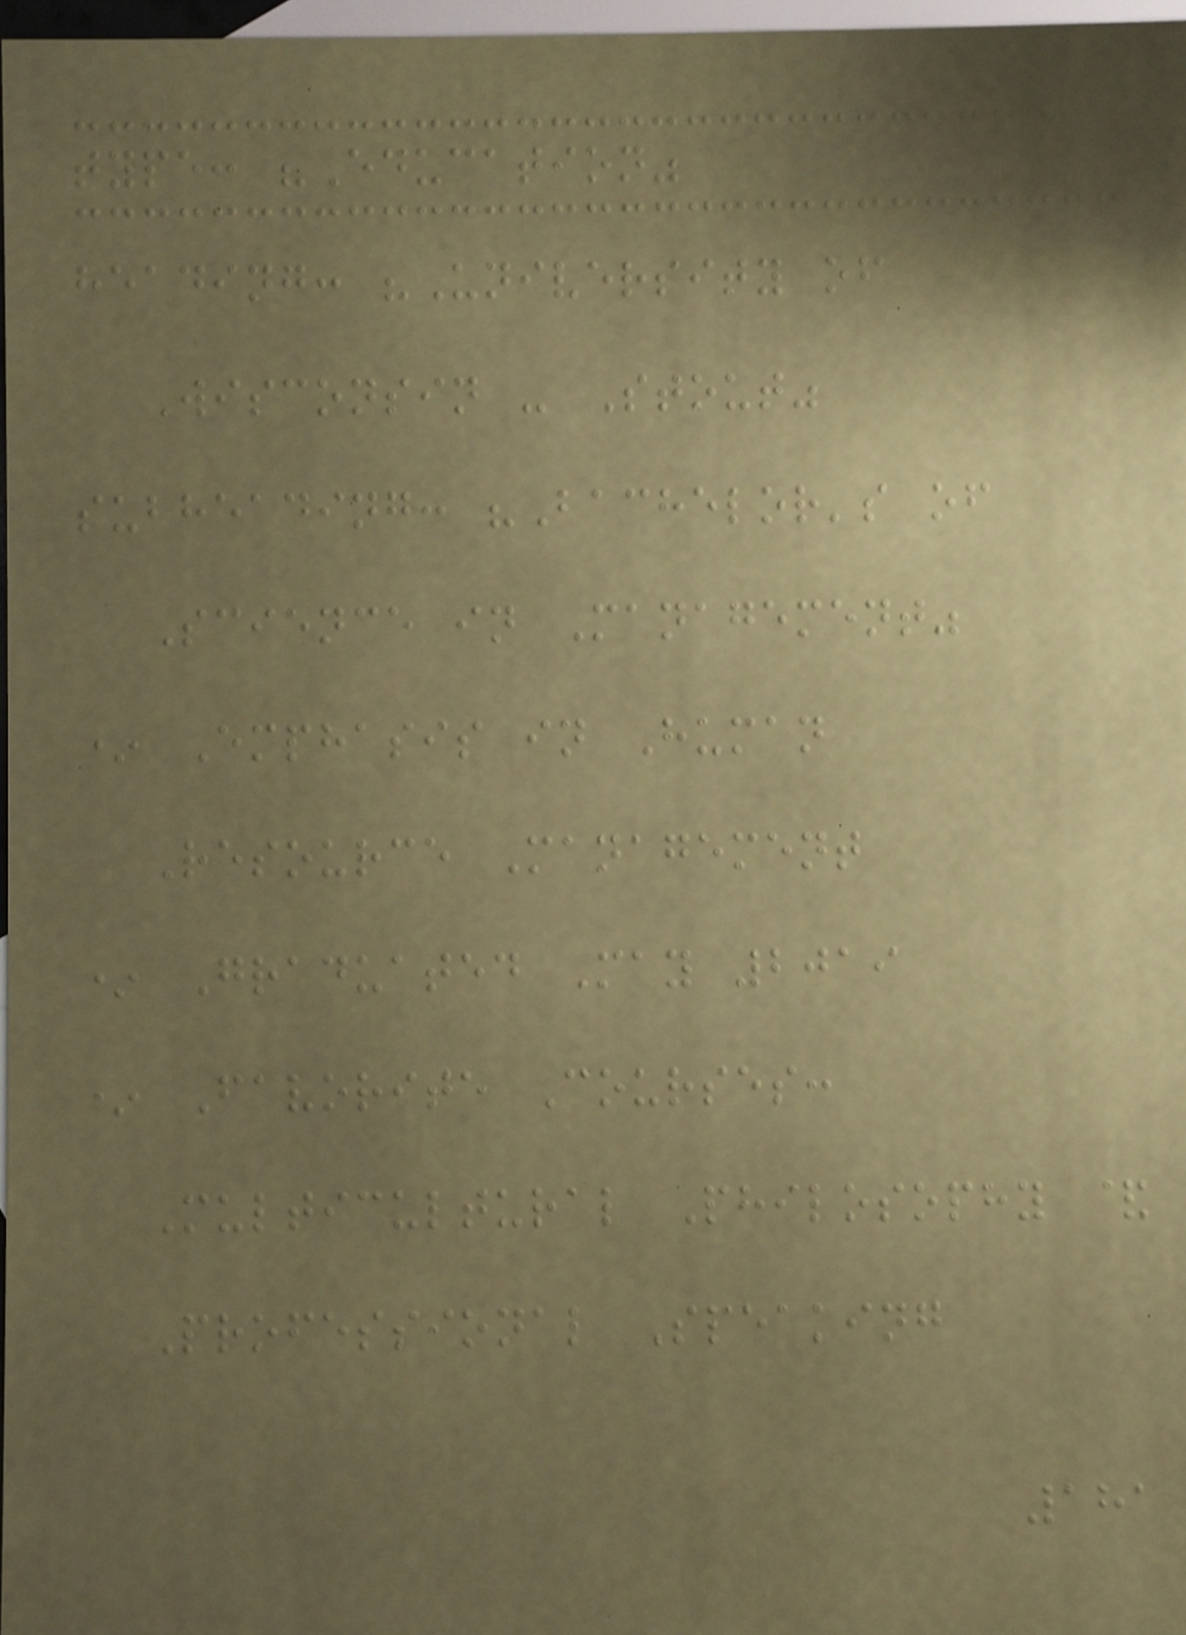type: "Education"
heading: "University of
Wisconsin - Stout"
subheading: "Bachelor's of
Science in Management"
* Emphasis in Human
Resource Management
* Graduated May 2019
* Favorite Courses:
Multicultural Philosophy &
Professional Speaking
181
